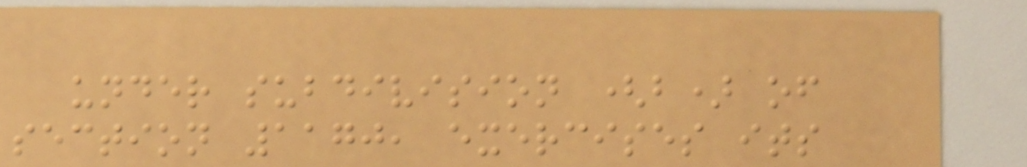under subdivision (b) of
section 1170, exercises its
